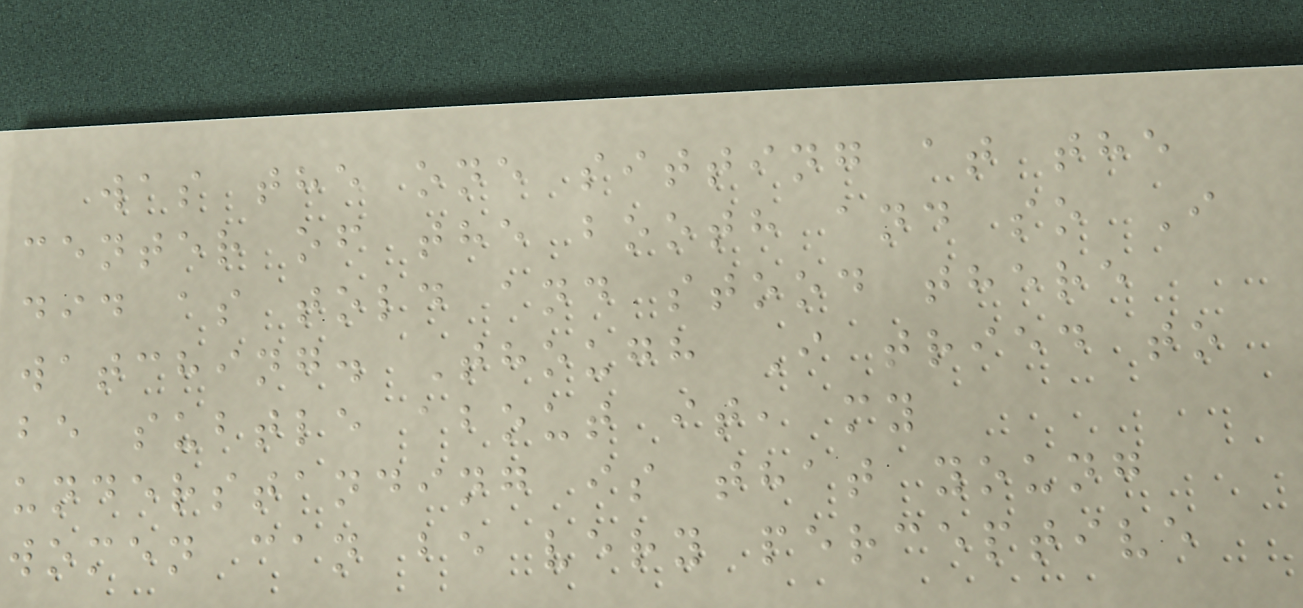was the one sitting at the
center of the booth and so I
did as told and stood there
watching. Though I tried to
be subtle about it, my
understanding is that young
women can be very perceptive
